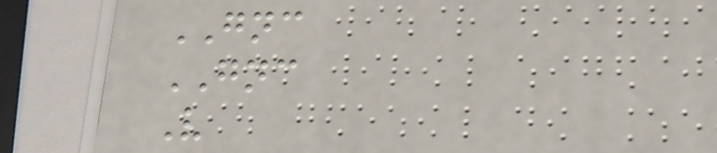GNC
GNC
V
